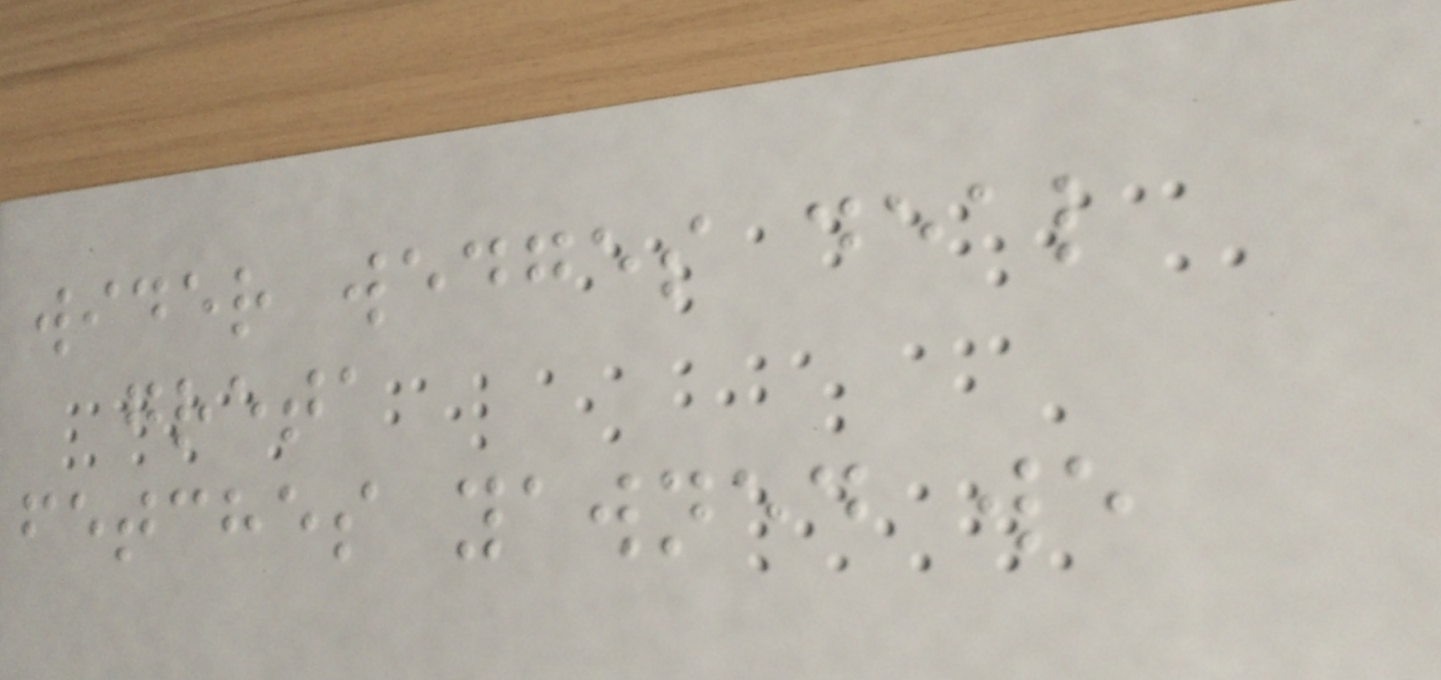wider wedges deal
greta
fetches yawned we
